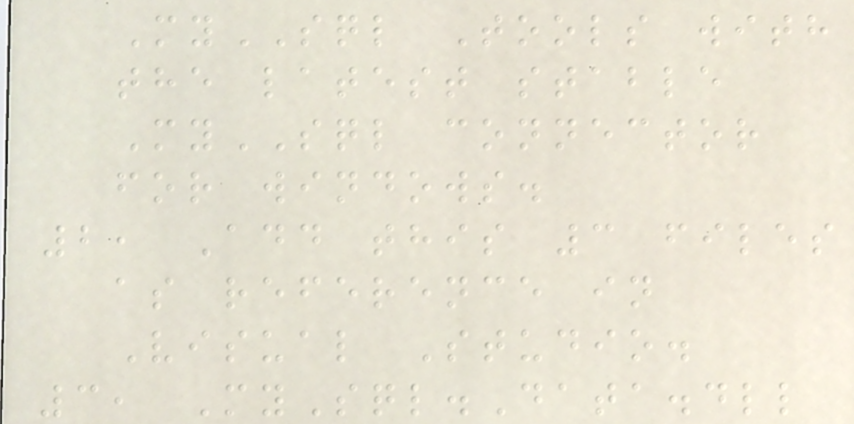MySQL Tools with
the latest stable
MySQL connector
for windows.
2, Add this 3 files
as reference in
Visual Studio.
3, MySql.Data.dll
